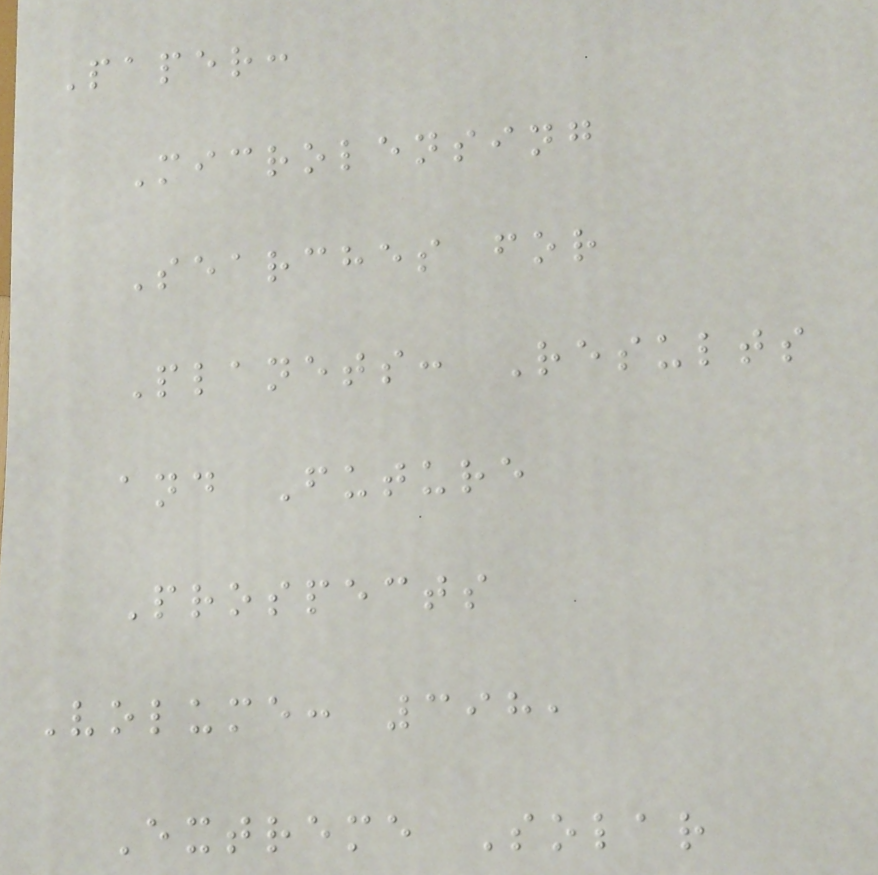Paper:
Microlensing
Searches for
Planets: Results
and Future
Prospects
Volume: 398,
Extreme Solar
